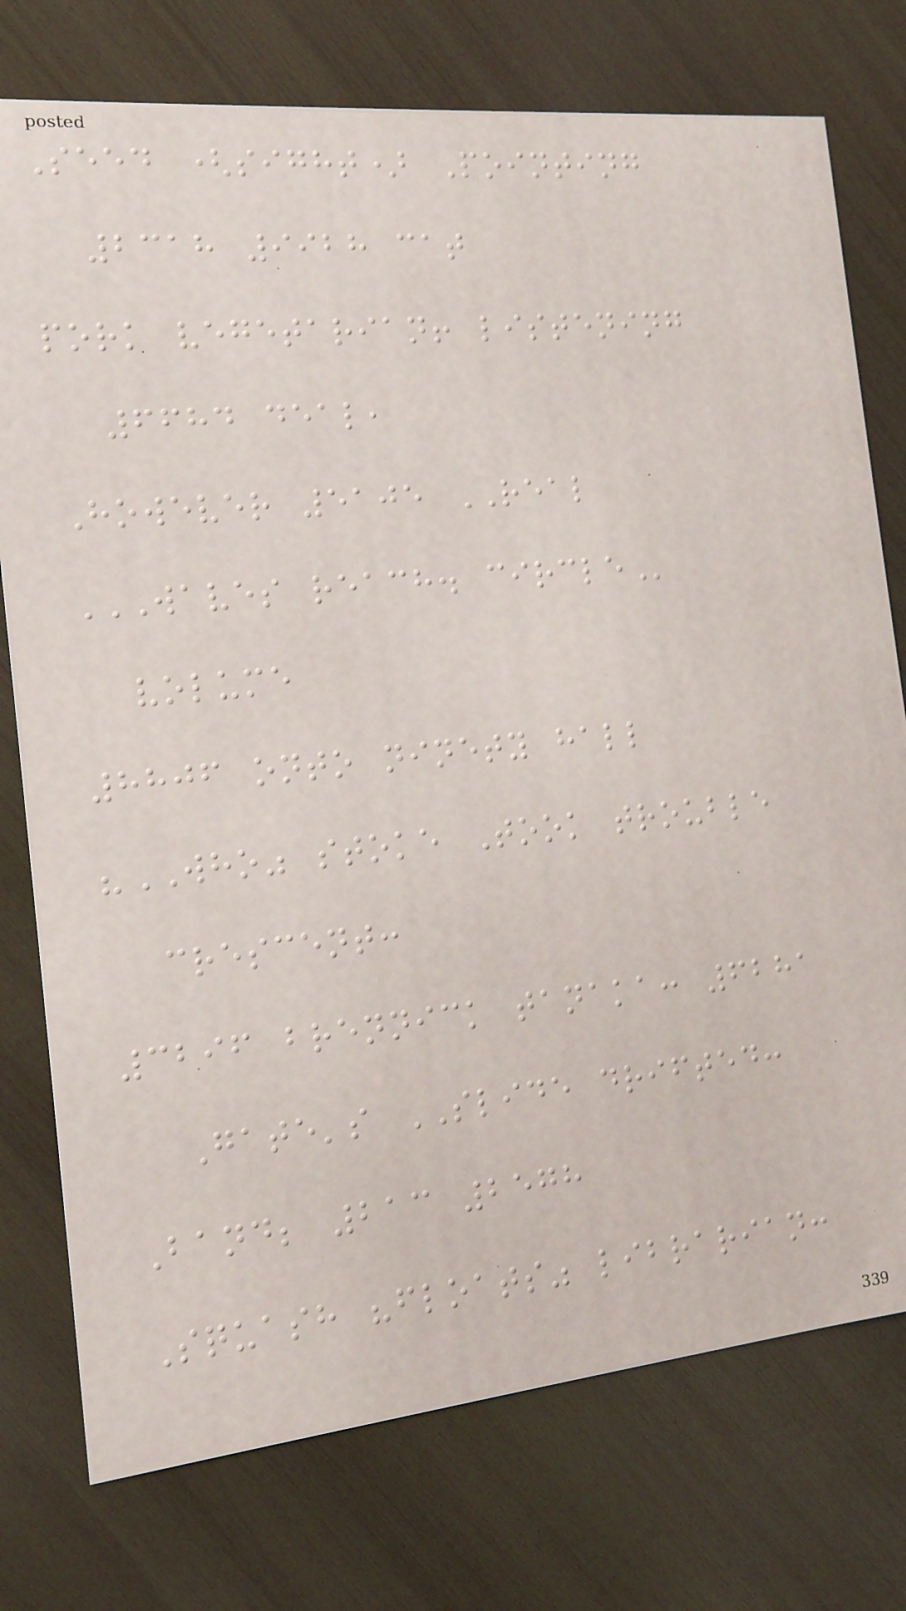Seed (sight) Pointing
2318 9928 cat
pork vegetarian! listening
6684 deal,
However 5105 REAL
WAVES REACH. CIRCLE
volume
8806 onto ninety hall
"WHO" stoke Took trouble
crescent:
3296 brennick tanaka: 6281
Gate's SLIDE drifted:
Band; 213 2578
Squash "floats" librarian:
